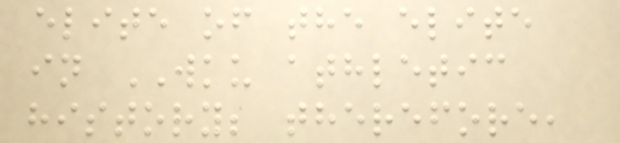elite of the elite
in WKU athletic
history; therefore,
